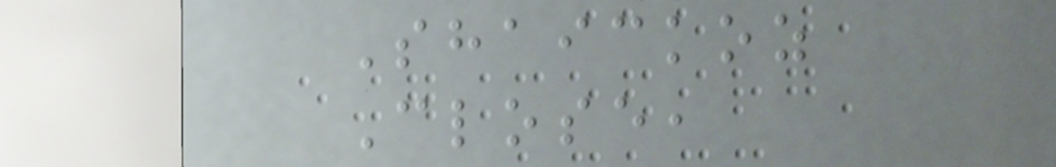Shaickoz
Close,
